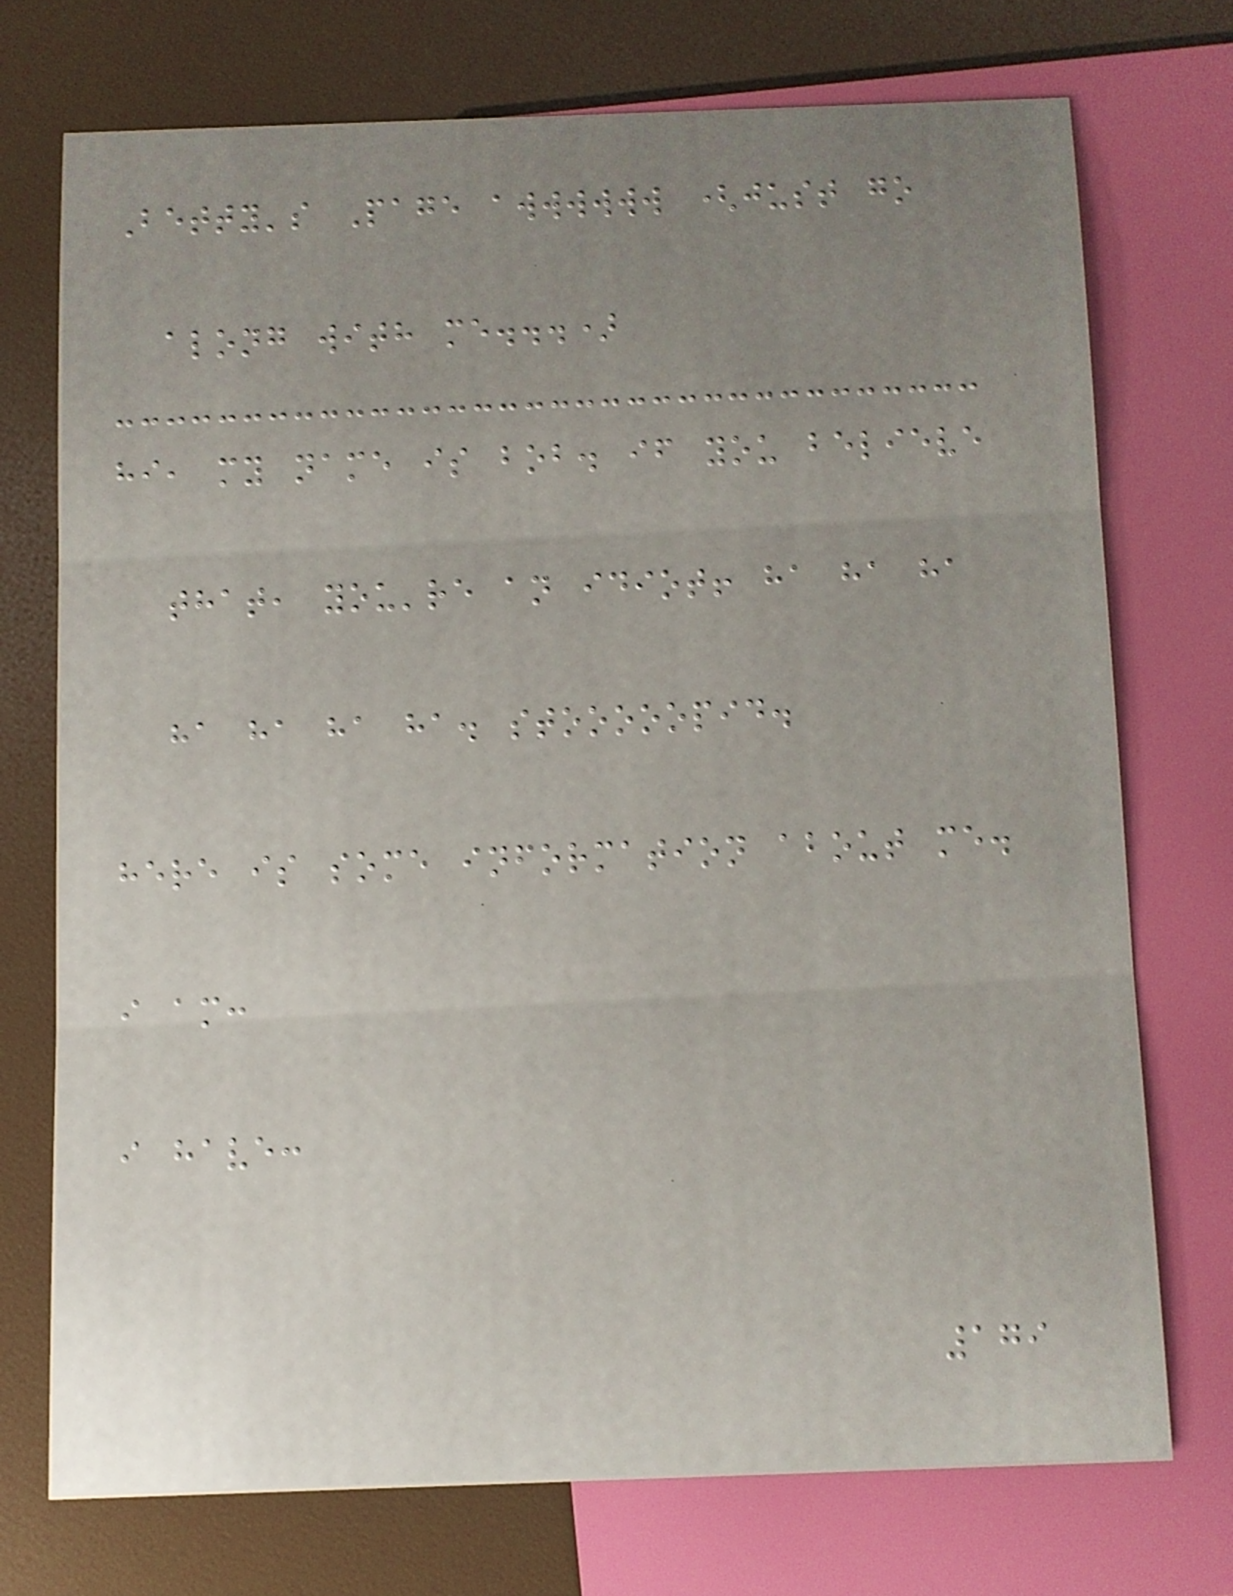Betty's Page awwwwww (just go
along with me...)
hi, my name is bob. if you believe
that, you're an idiot! ha ha ha
ha ha ha ha. stooooopid.
here is some information about me.
i am:
i have:
179
